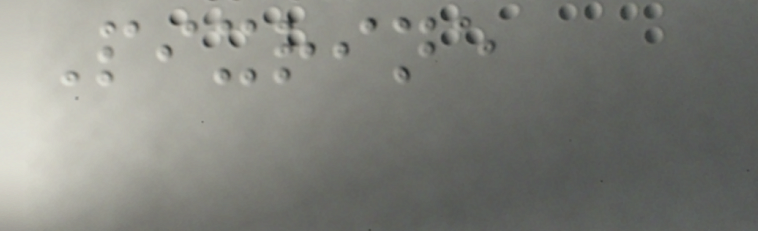Pixrine
